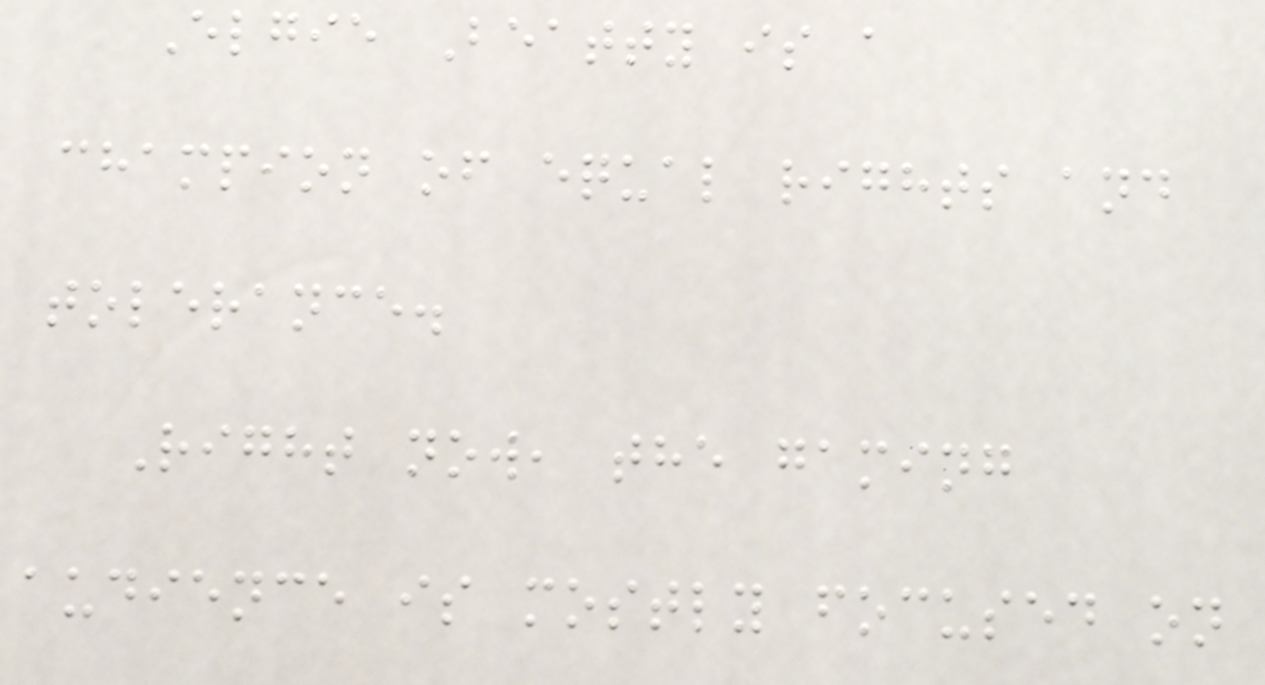Elgie Beatty is a
champion of equal rights and
tolerance.
Right now, the gaming
audience is mostly focused on
